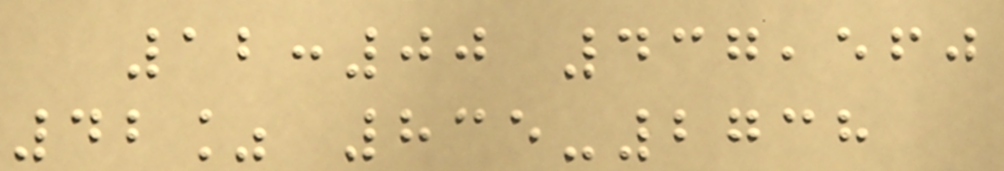12:00 437,560
42% 835-2738
